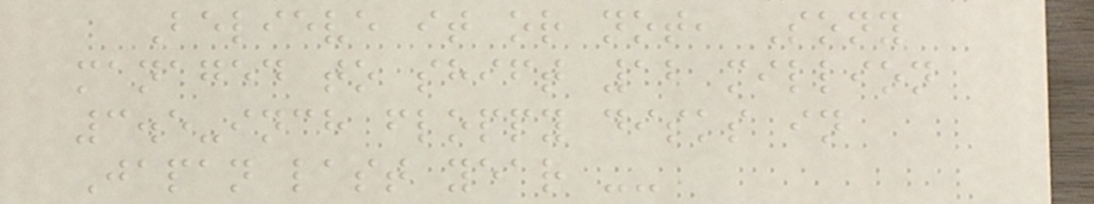Believe it or not, Sony
managed to shift 12 million
3.5-inch floppy disks in
Japan last year --
